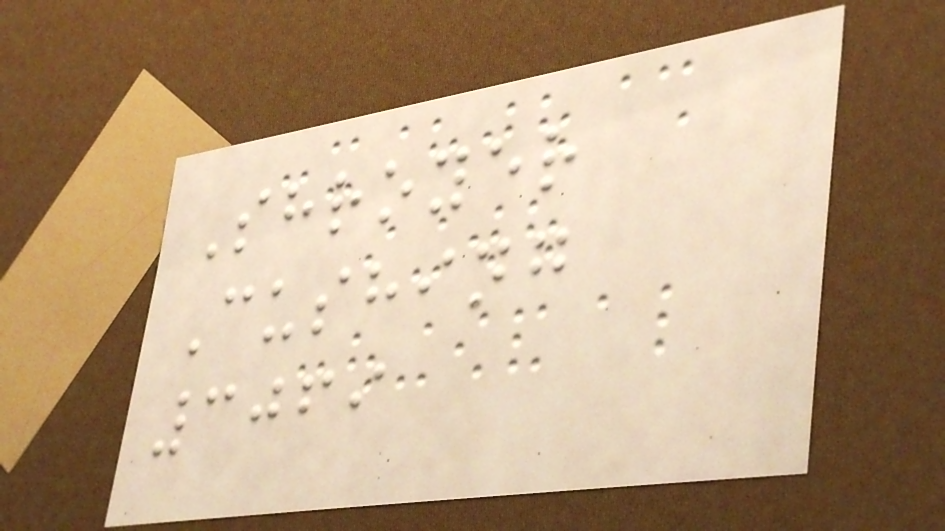Shroyer
Cushing
3069
